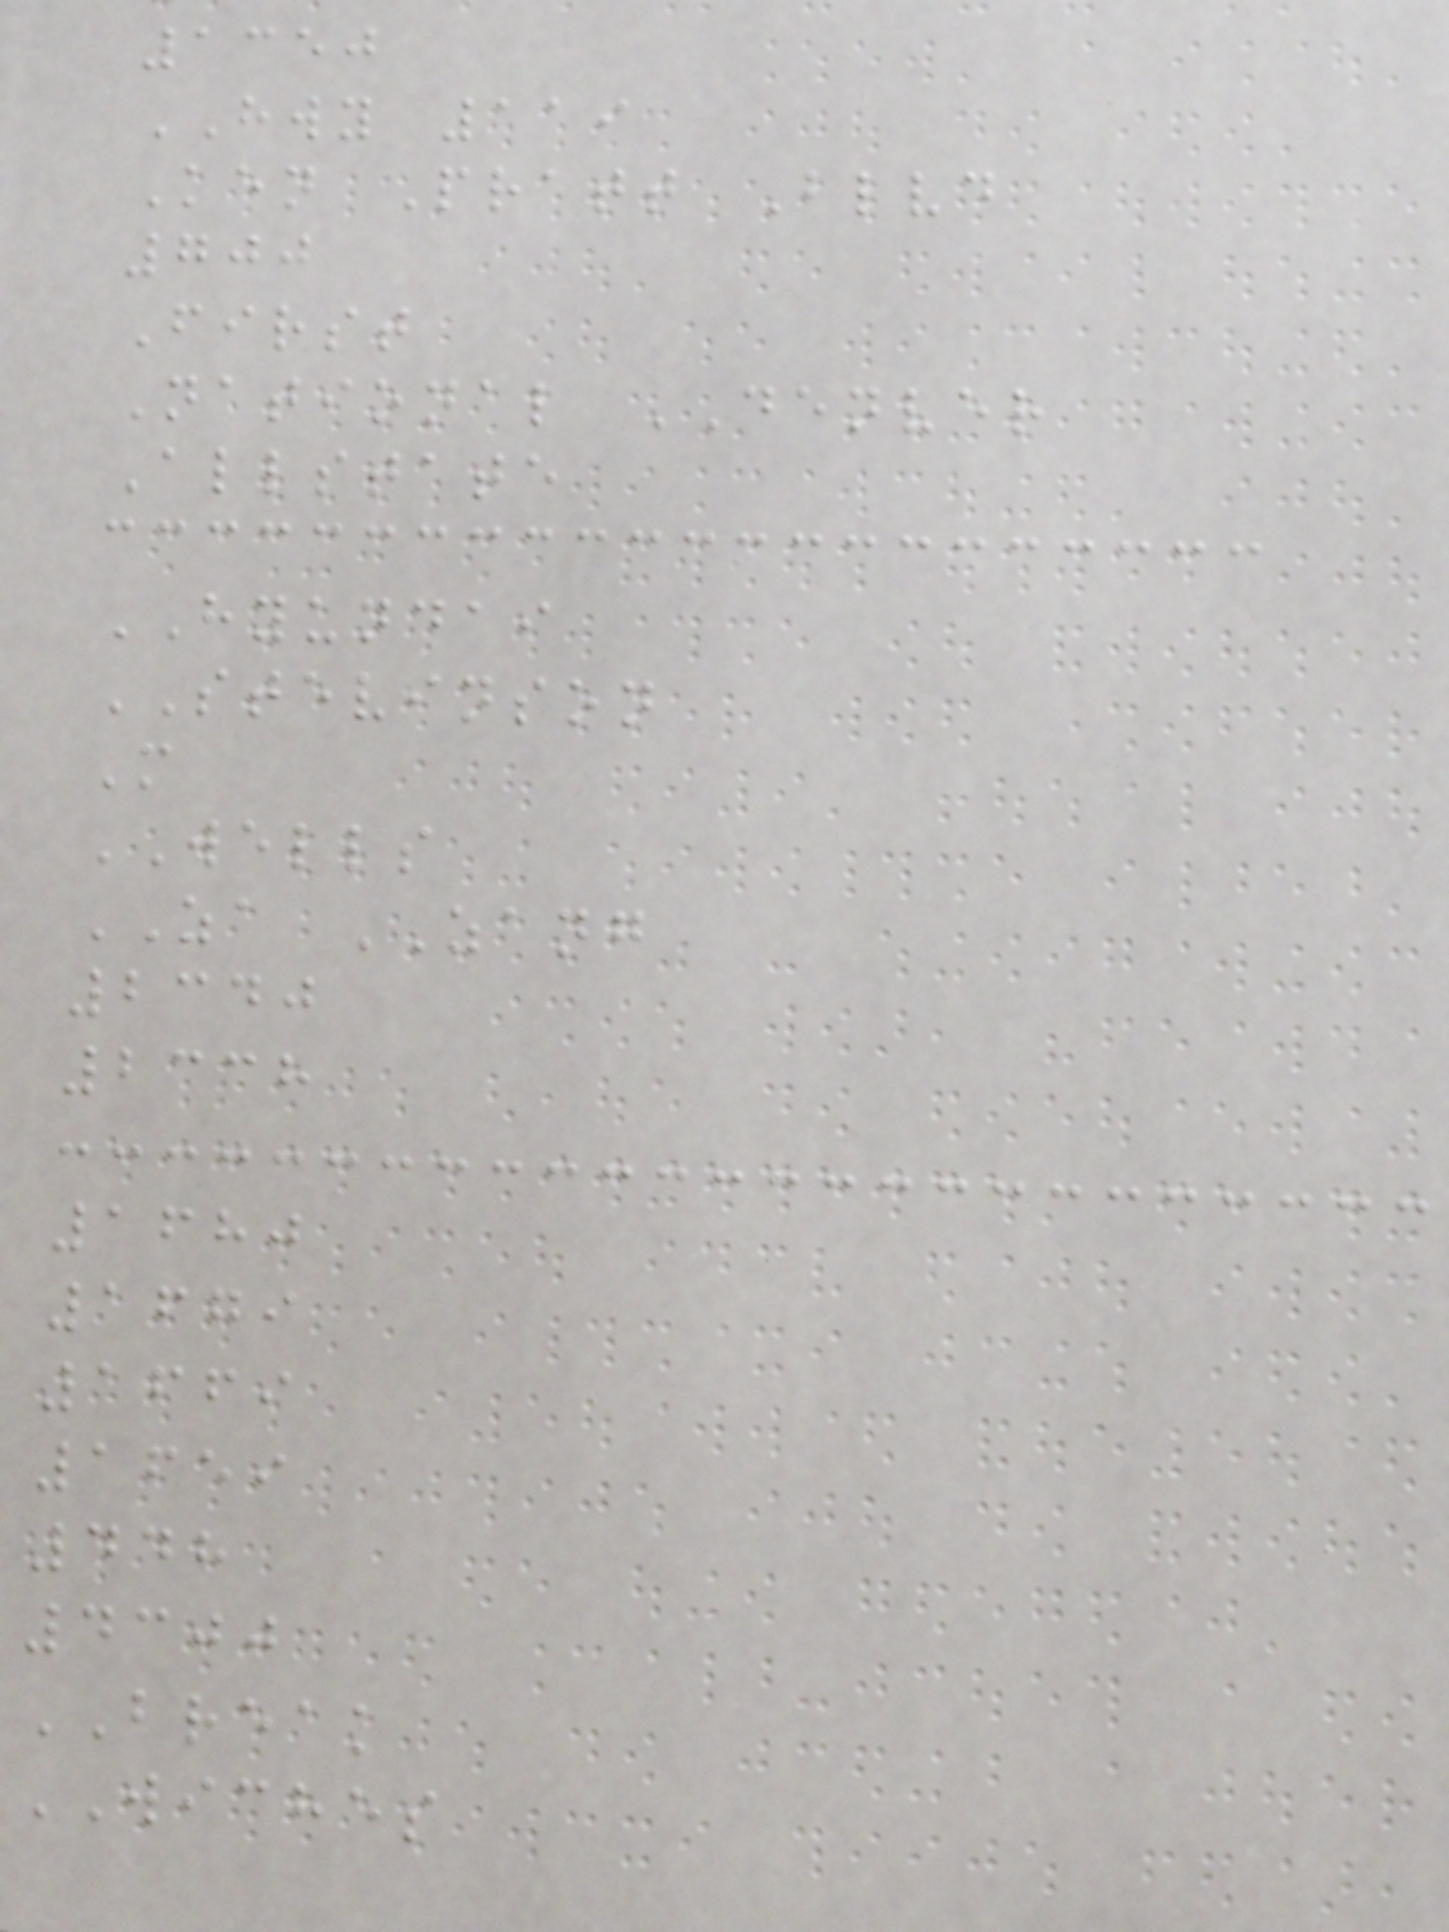1350
HWY 119
Ken Pratt Blvd
700
First
National DENVER
Allstate
HYUNDAI
STEVINSON
M
WELLS
ZA ZANG
2340
2338
1680
1679
1669
1659
448
4300
BREAK
WICHES
